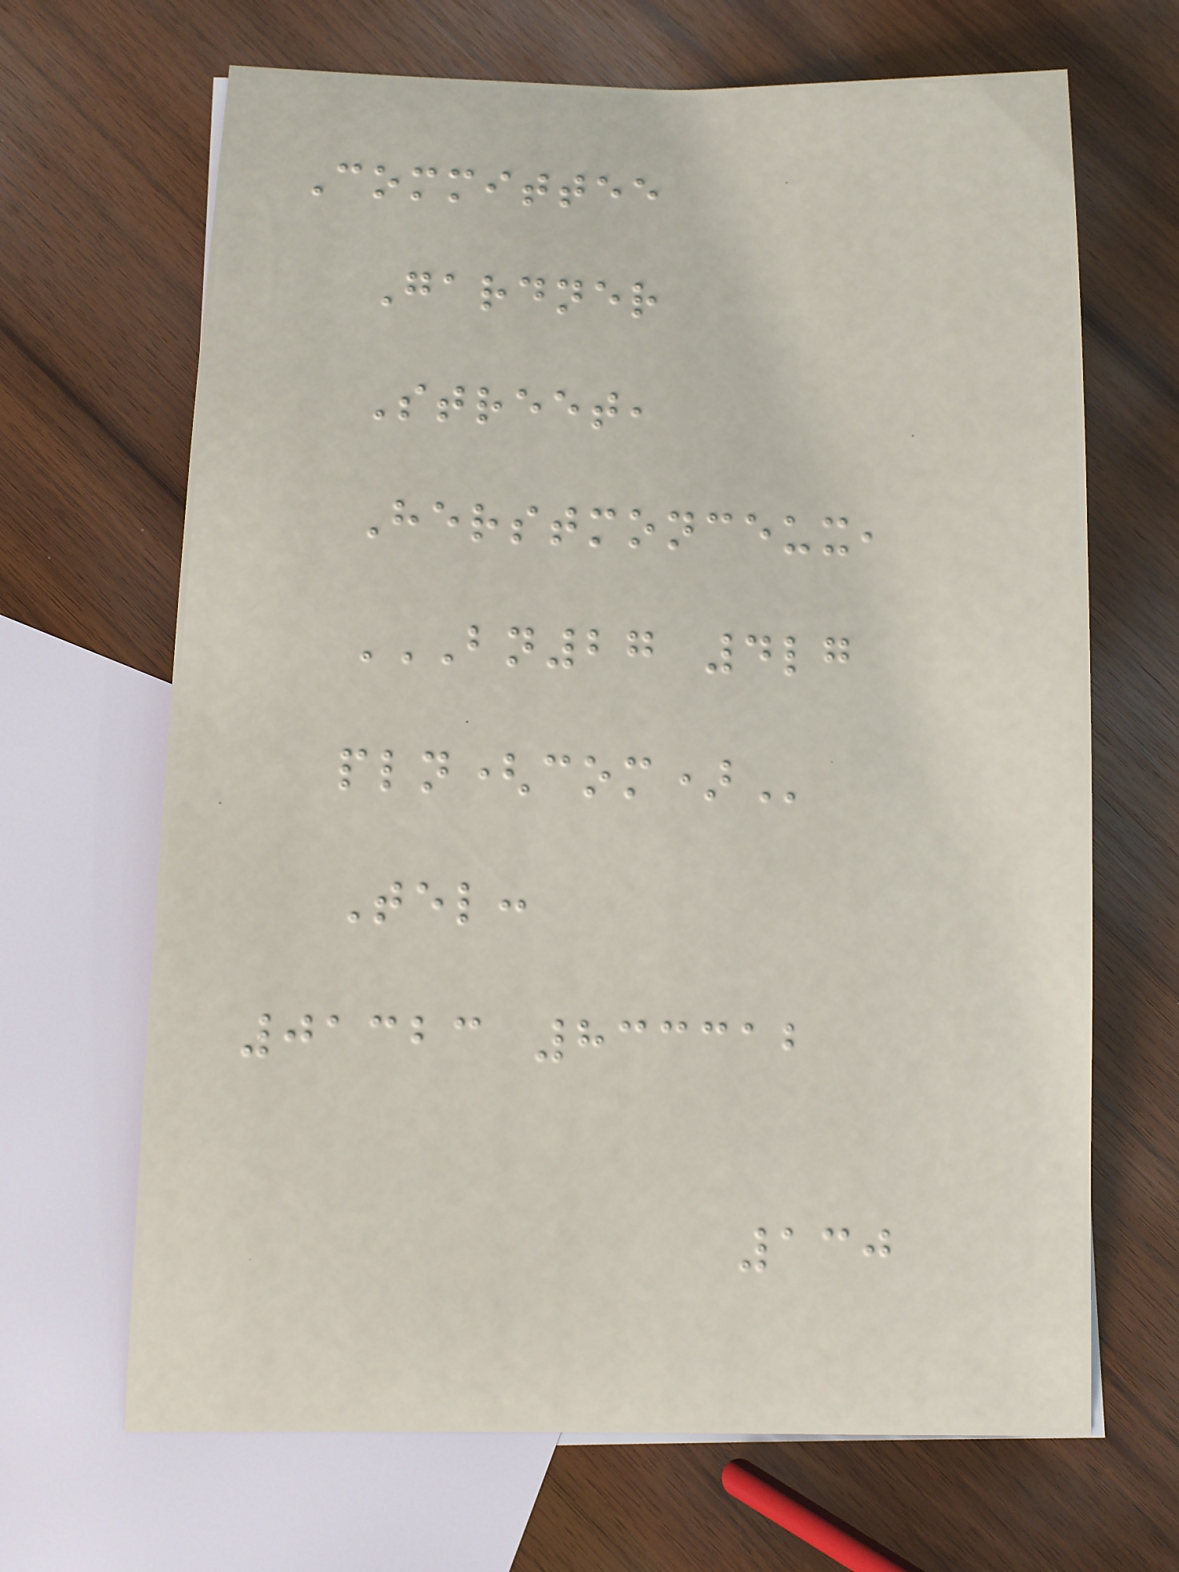Committee
Gardner
Street,
Herstmonceux,
BN27 4LG
PLN(COM)
Tel:
01323 833312
130
